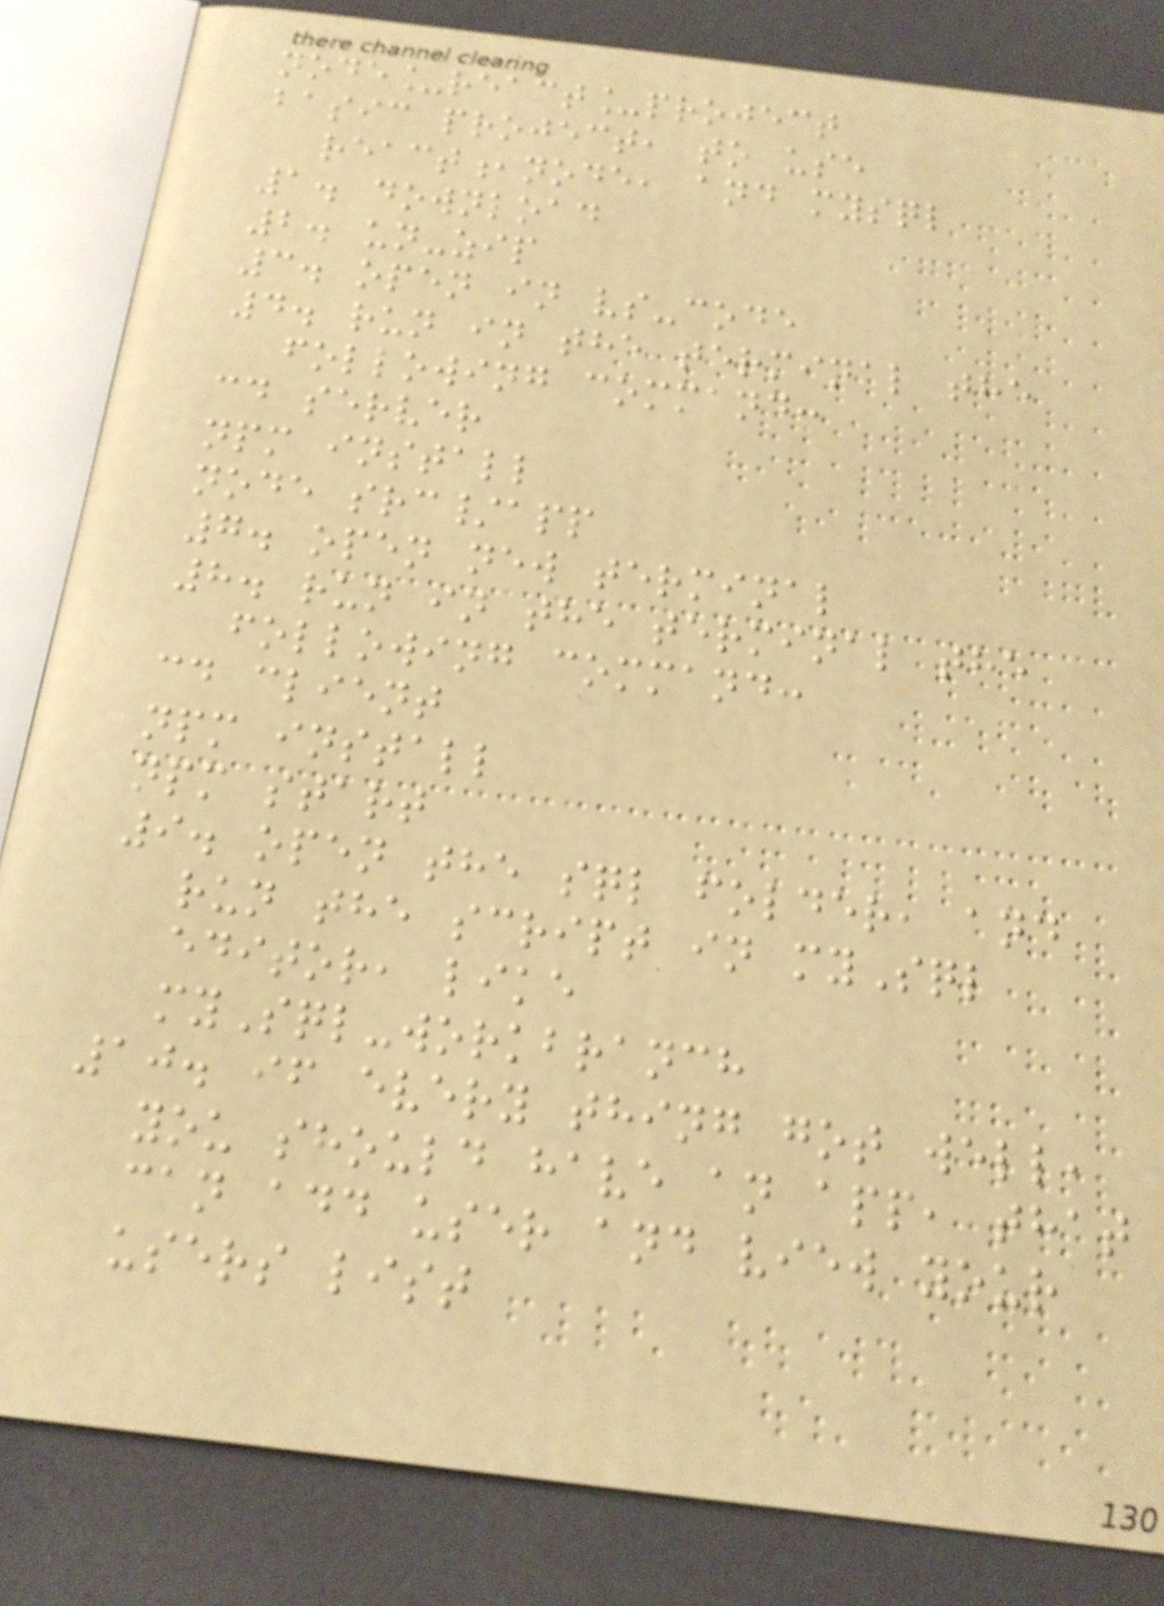node_react_project
basic project, to use
react,node, and mysql
1. download
2. un-zip
3. open in vs-code
4. run in the terminal the
following command:
cd server
npm install
node src/app
7. open new terminal
8. run in the terminal the
following command:
cd client
npm install
npm start
9. open the sql folder, and
run the script in mySql
editor, like
mySql-workbranch
10. if every thing got well,
you should have an app, that
can add user and view your
users list
